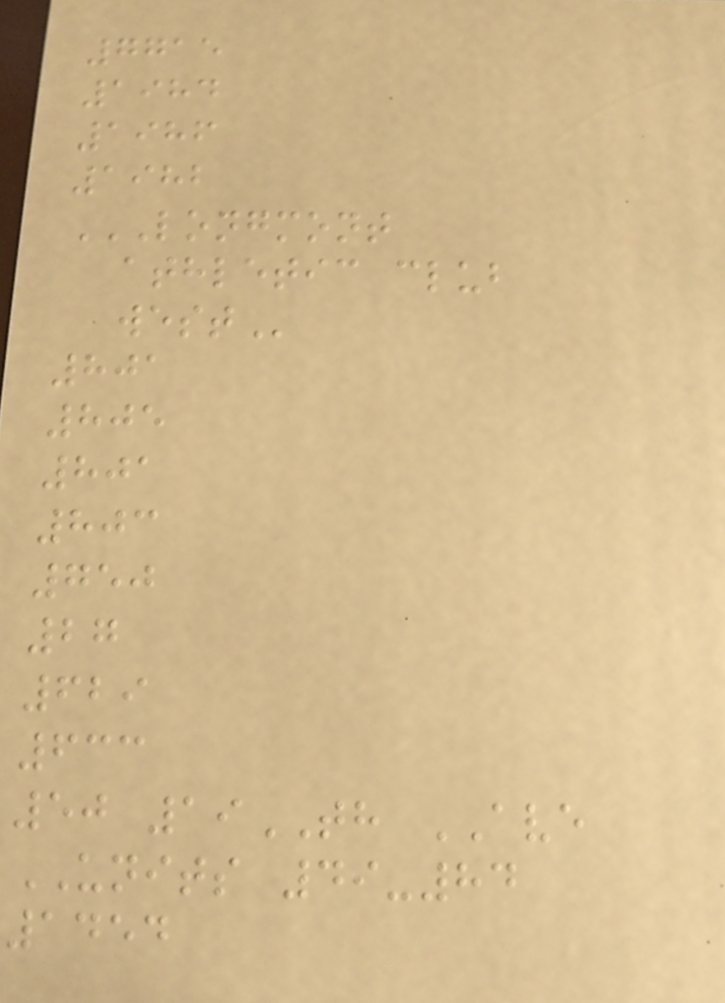7715
1984
1986
1982
LONGMONT
ATHLETIC CLUB
WEST
801
805
801
803
750
27
629
633
50 19TH AVE
UNITS 49-84
1454
